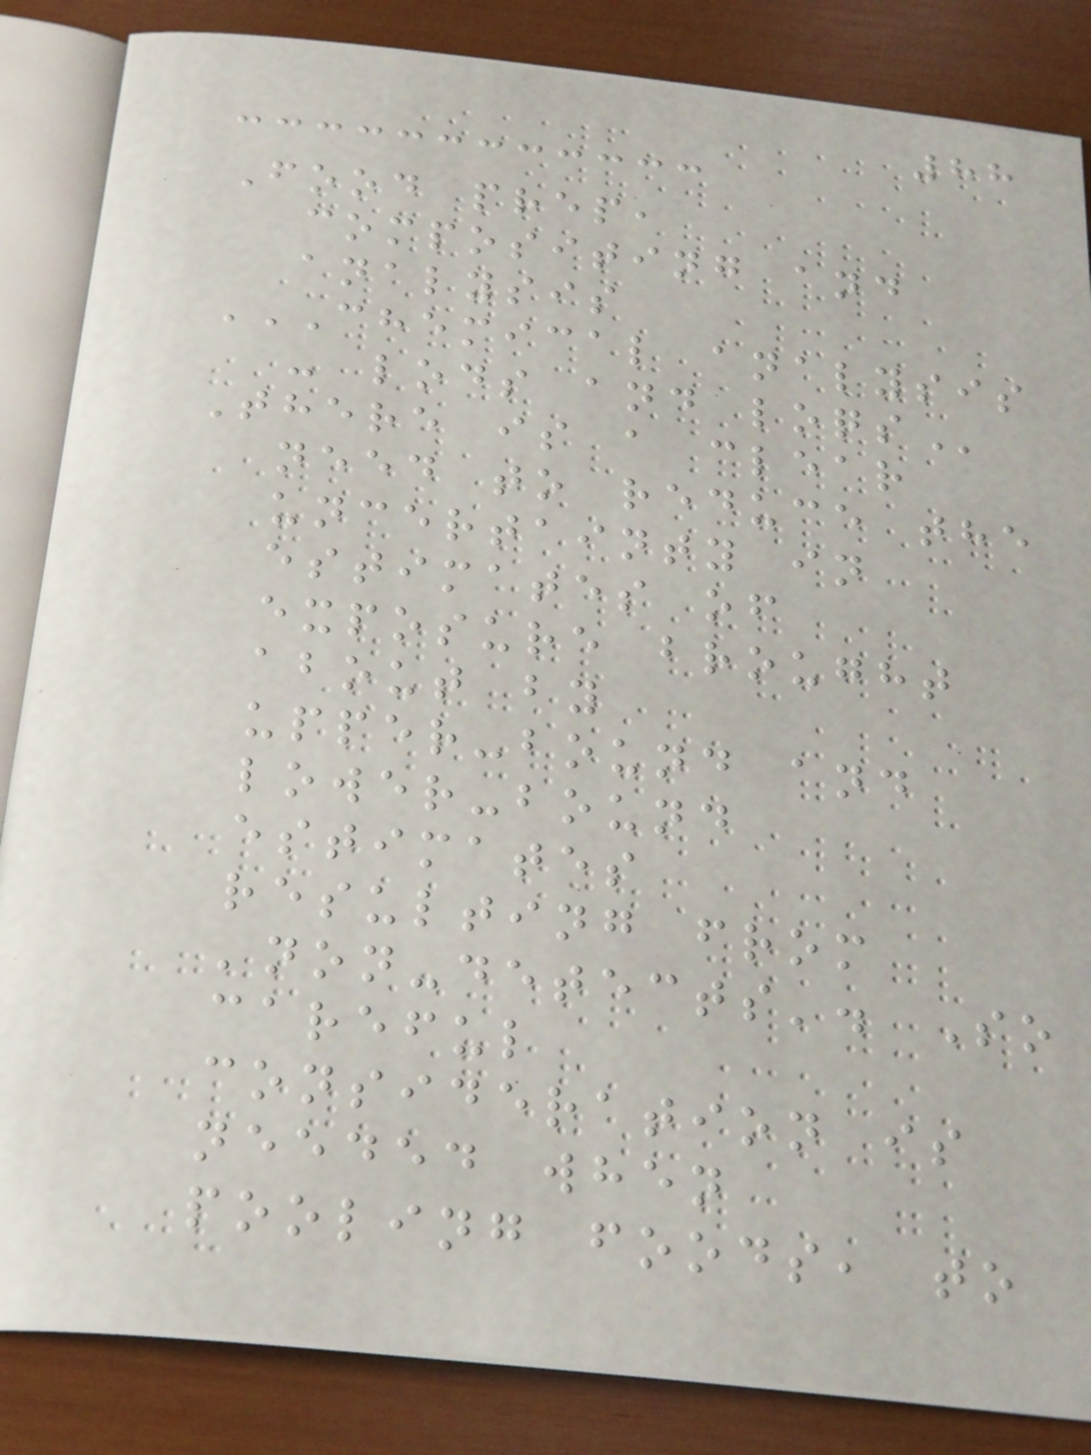88
Food prep,
compositing and
analysis
CHEMICAL ANALYSIS
- LODS AND LOQS
There is a clear
need to reduce the
uncertainty in
estimates of
exposure brought
about by
upper-bound and
lower-bound
estimates
resulting from
'non-detects'. So
careful
consideration is
needed when
pooling foods, to
